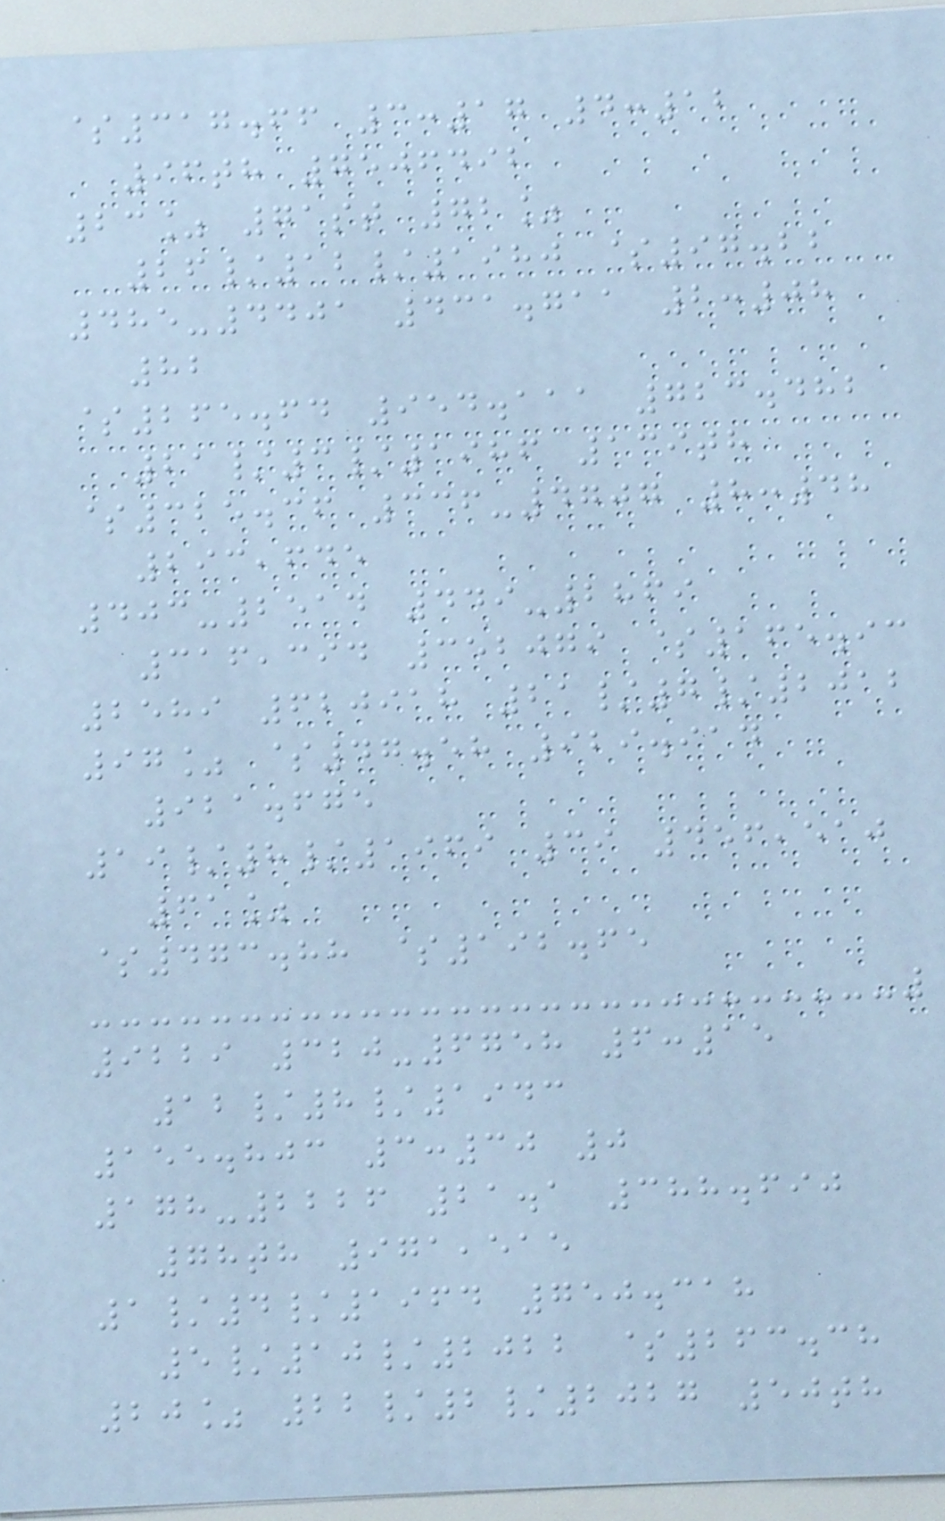$317.66 3:17 4:12
96th 7506492
23% 71st 72%
26/12/1980 $97.22
485-4401 431.711 2:08
82
$265.64 954.111 723.482
21/3/1986 139th
$325.36 336-4707 8:48
293,645
403-2514 449-2869
316,394 352079 $165.93
2589 620918 21/7/2012
97% $47.58 929.914
921.675
19/8/1969 39 456,510
61%
$473.88 $192.65
9229 320-6758 6:15
12/8/1943
155.803 3:30 0
178-2226 21.1 388.690
78th 971,515
1/4/1964 750.318
5/10/2022 $263.38
20% 22/2/2027 50th
